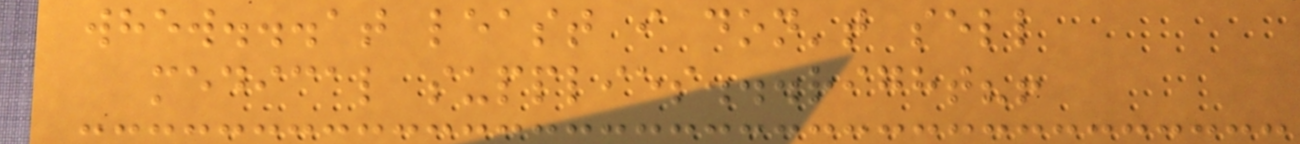whew...at least i don't sell
medical supplies...right?!
